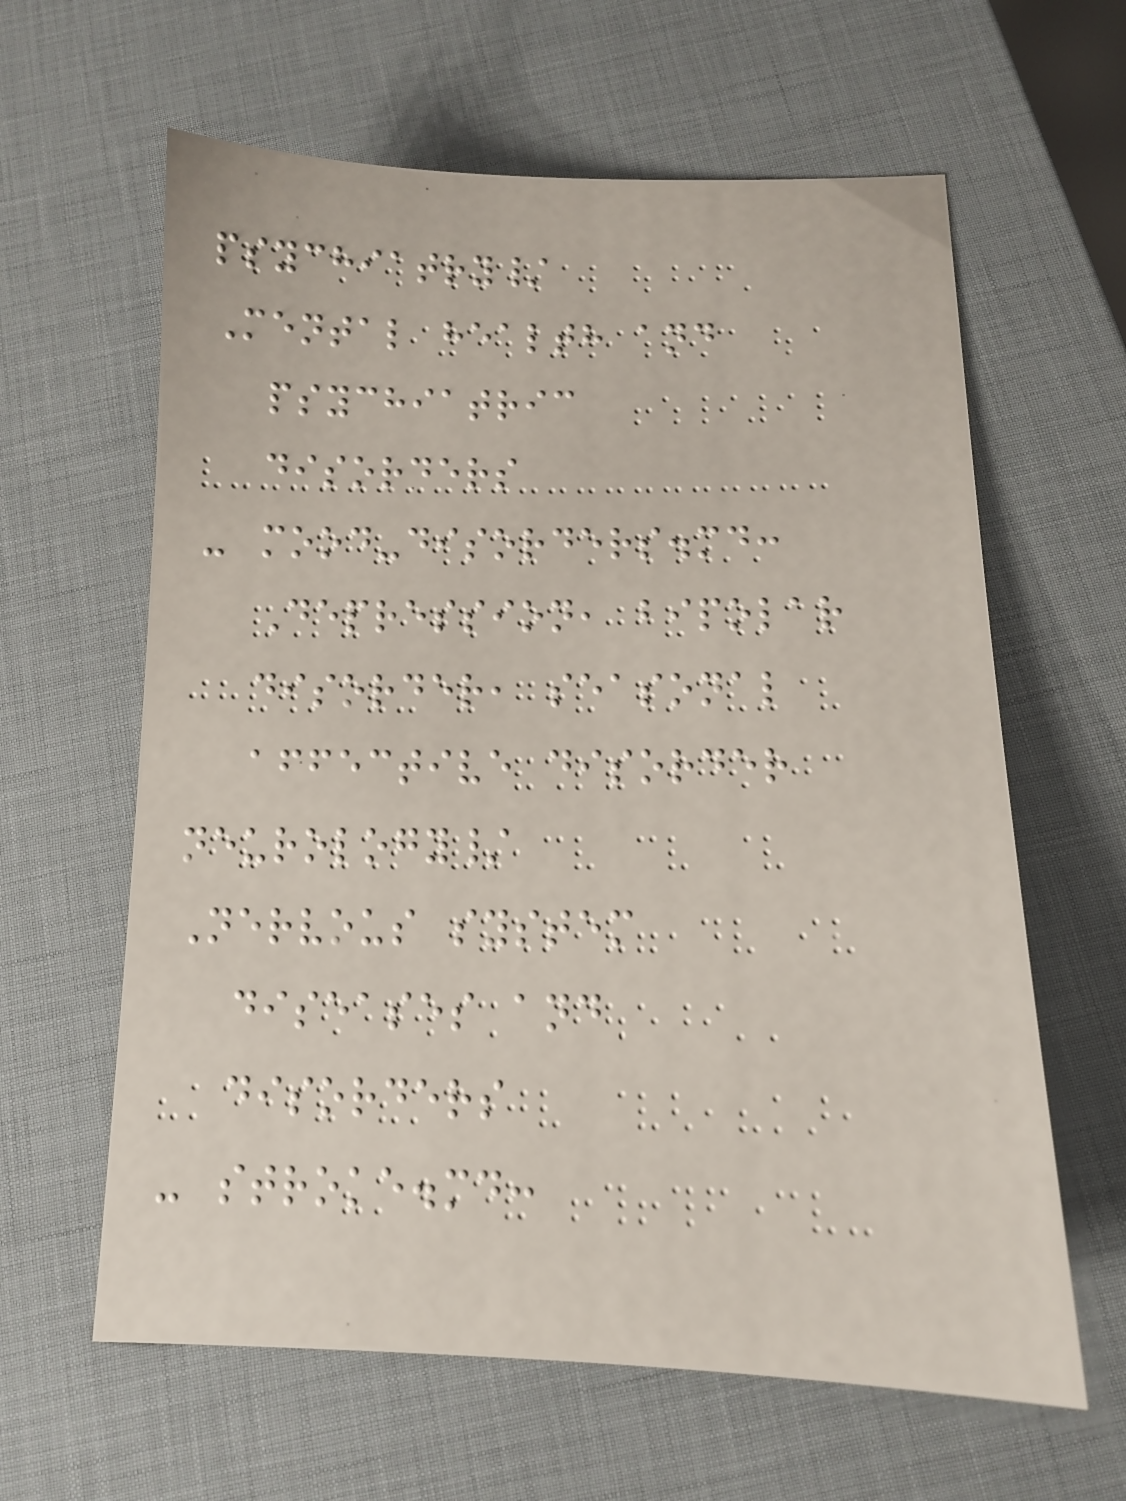psychiatry/
Mental health and
psychiatric
disorders
- mood-disorders.md:
Depression, bipolar
disorder, seasonal
affective disorder
neurology/
Nervous system
diseases and
disorders
- stroke.md:
